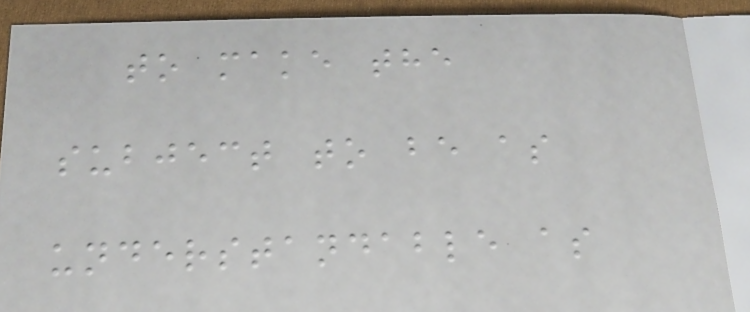to make the
subject to be as
understandable as
